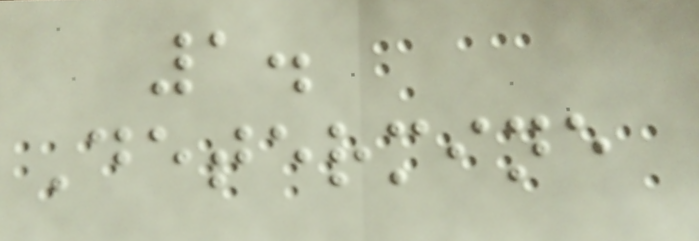1.
Determine
